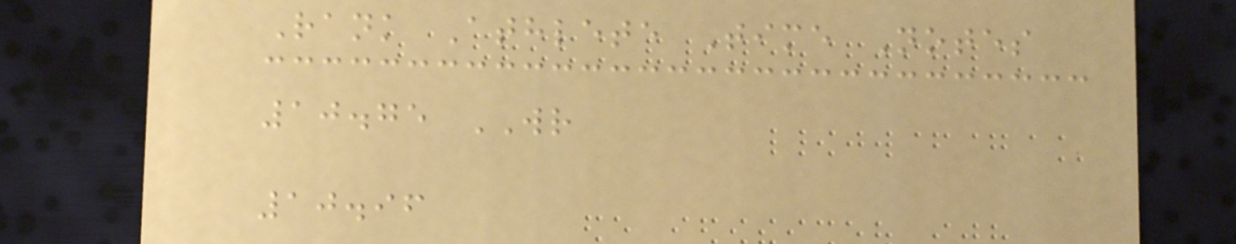Rank Athlete Time Notes
10.75 WR
10.96
